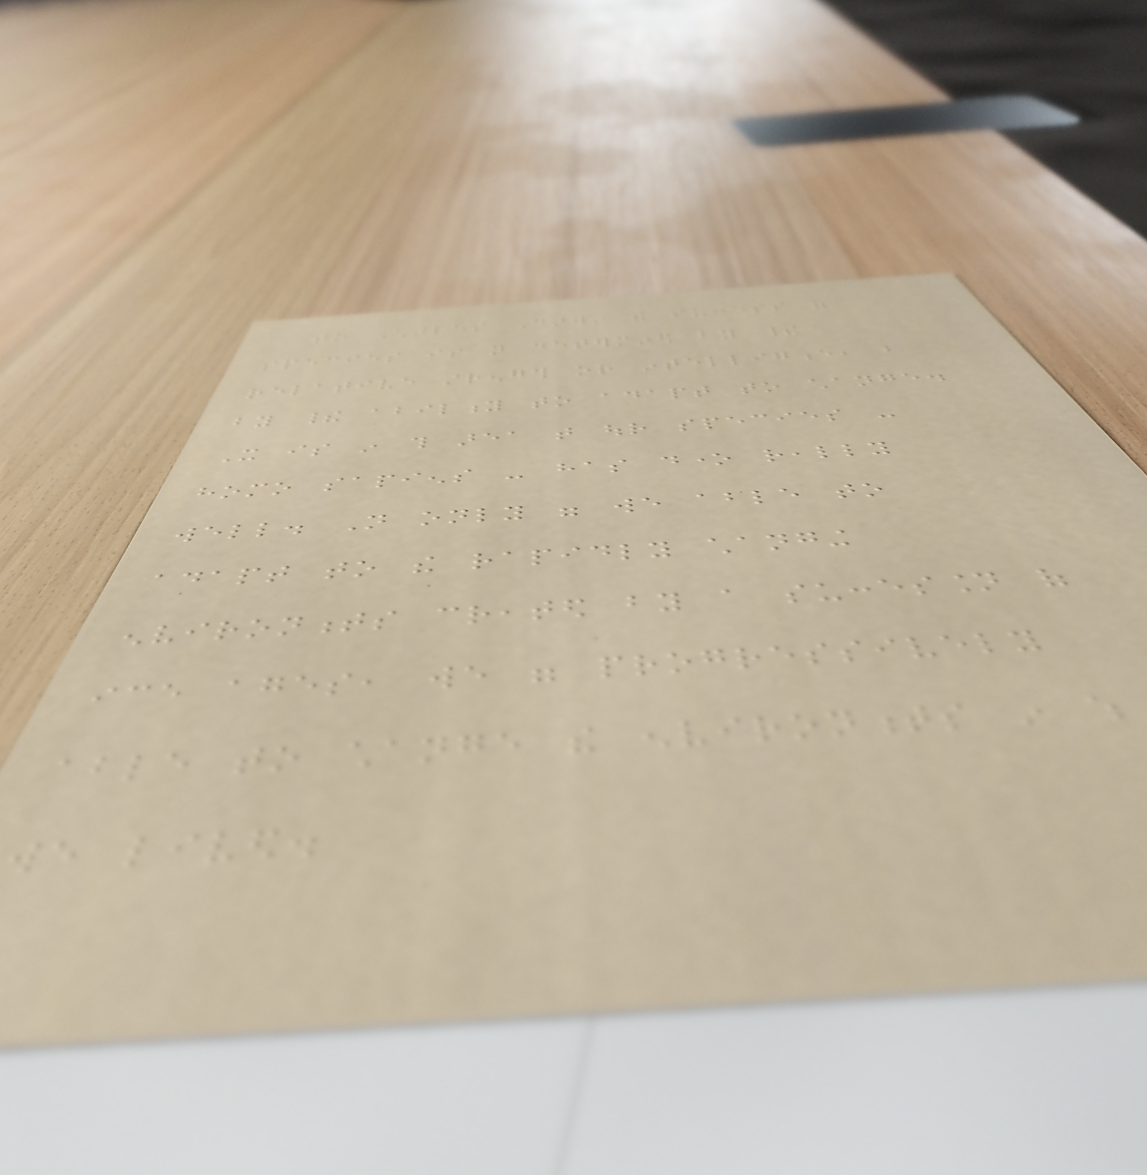to Charles Darwin the success of
species is not determined by their
relative strength or intelligence, but
by their ability to adapt to change.
It is in this area that our species -
homo sapiens - has done really
well. Not only were we able to
adapt to the rapidly changing
environments created by a succession of
ice ages, we were progressively
able to change the environments in which
we lived.
